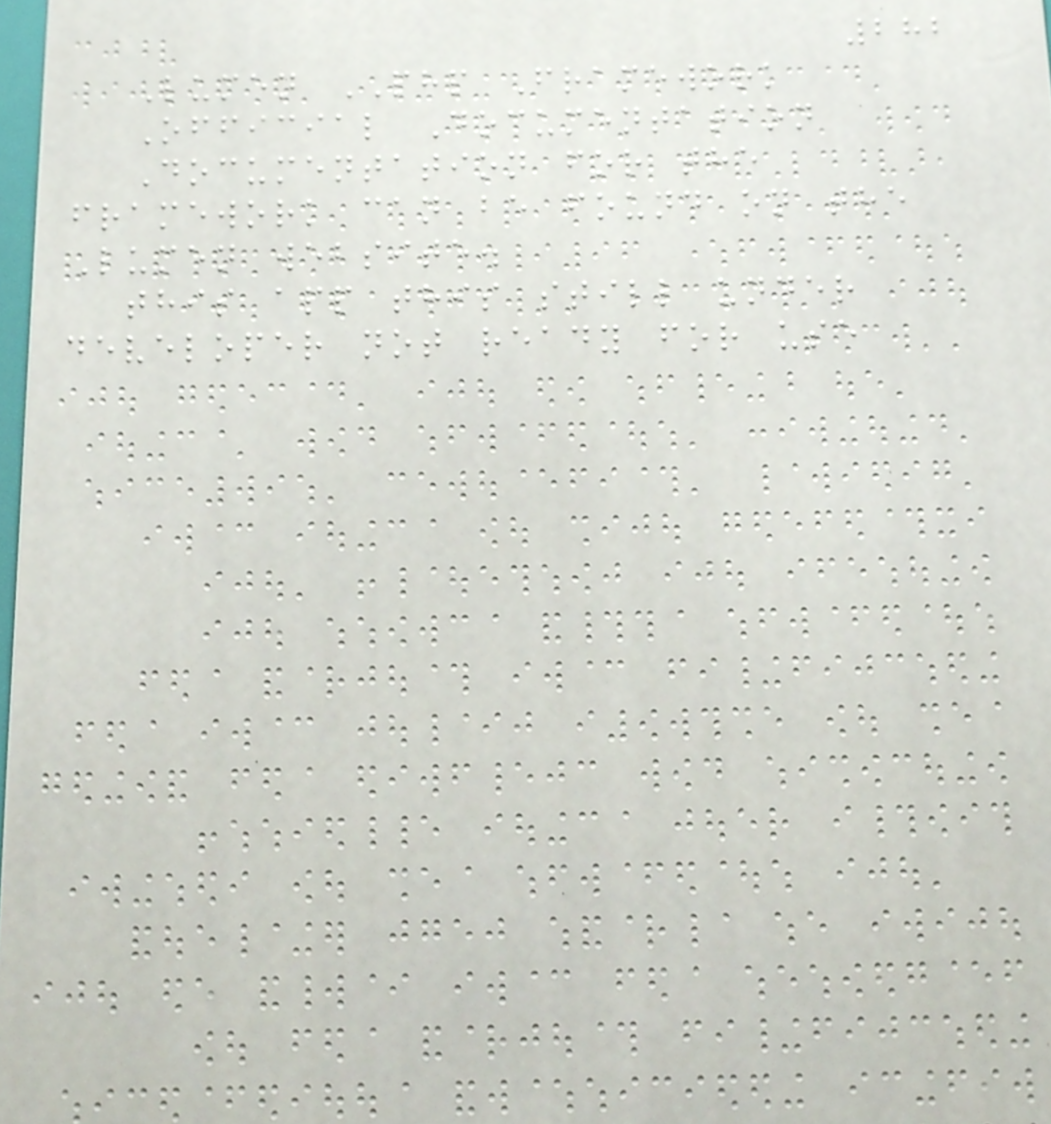282
Lumen PHP Framework
Official Documentation
Documentation for the
framework can be found on the
Lumen website.
this app this still under
developer not ready for use
